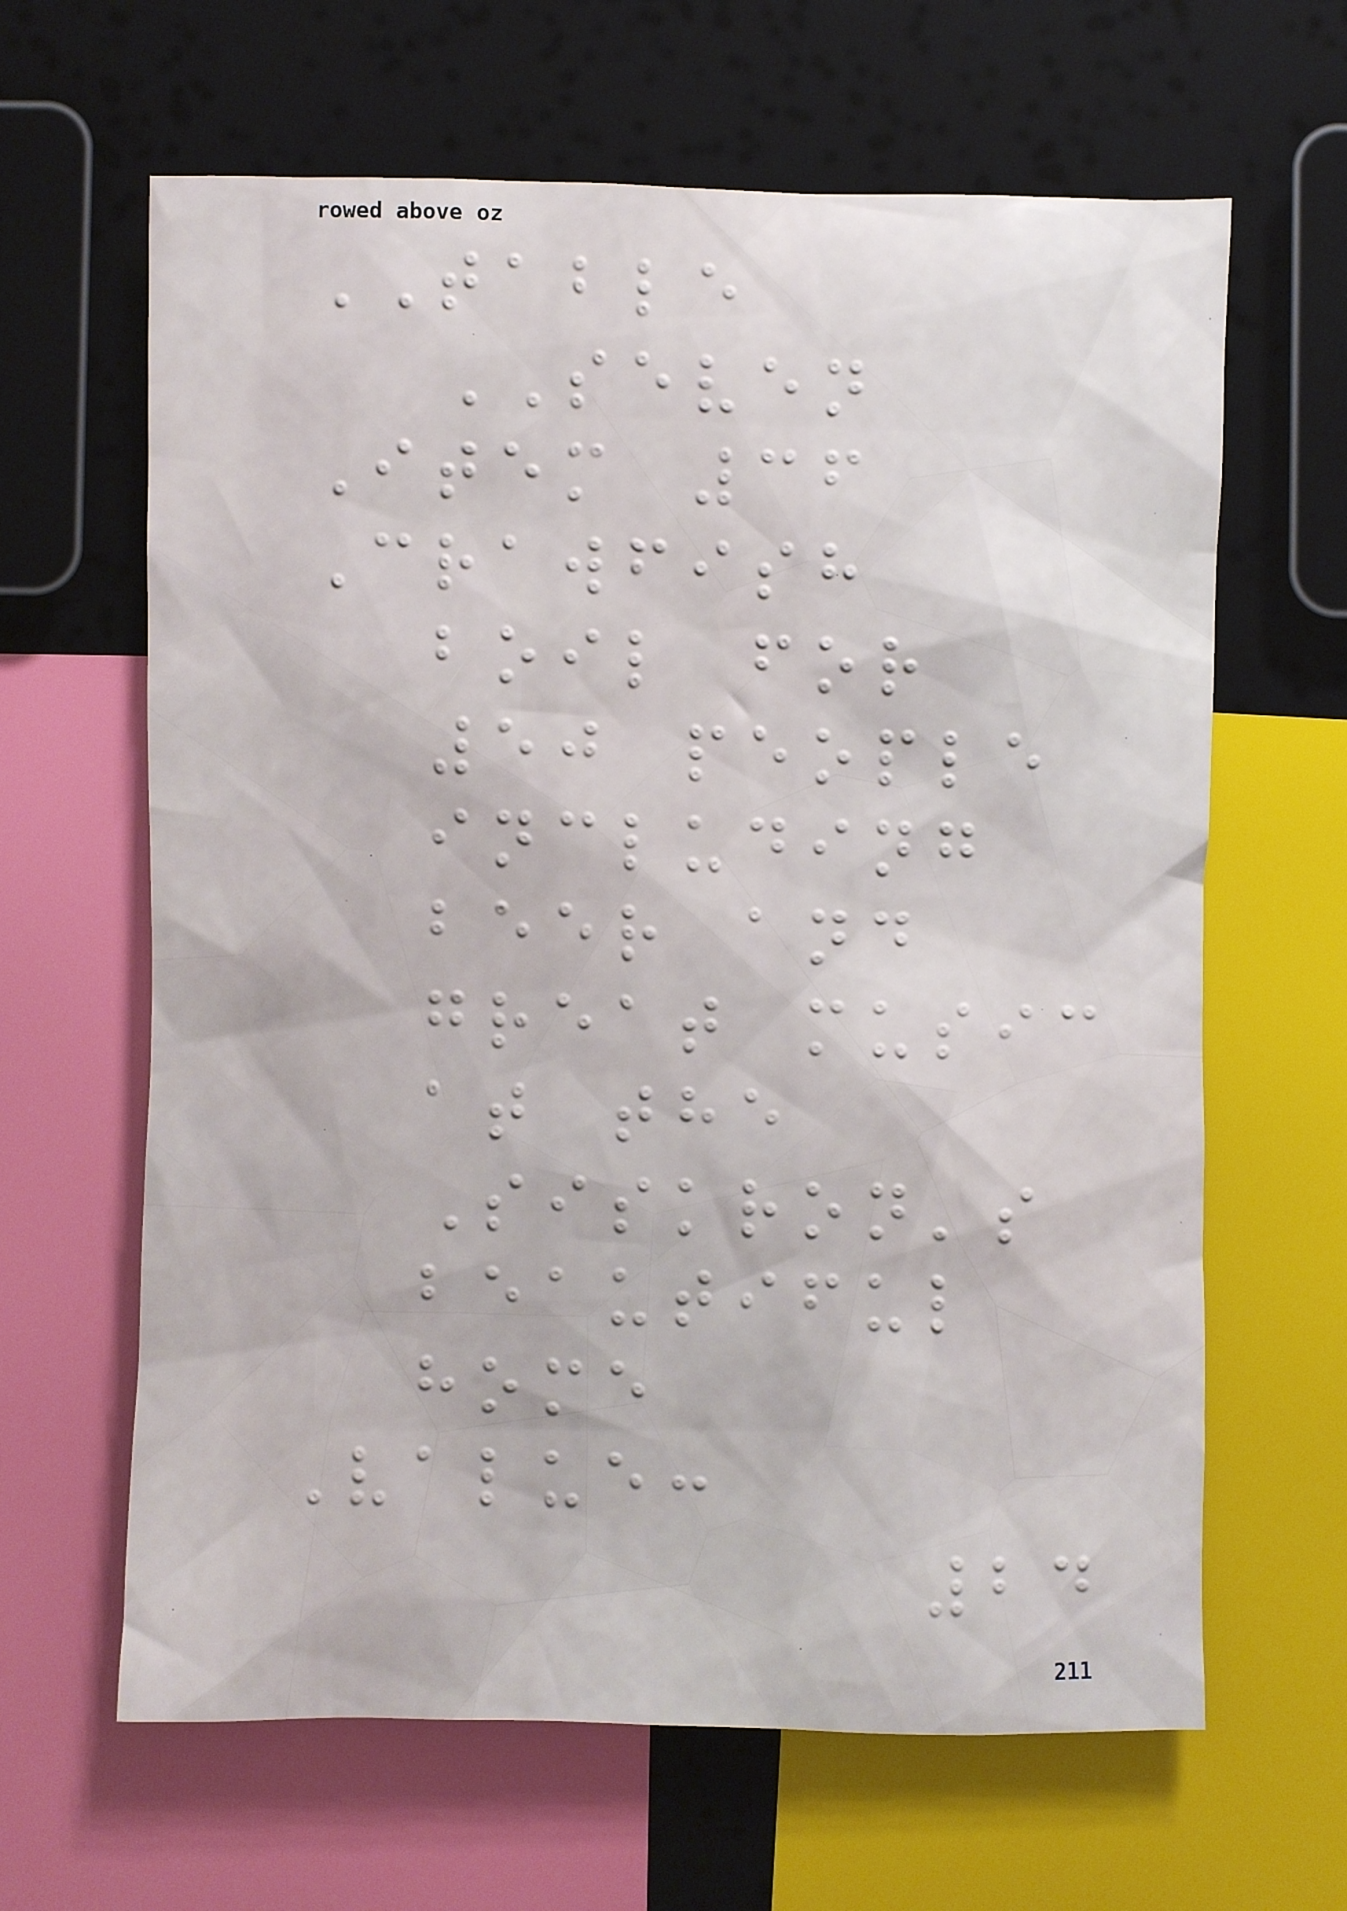TABLE
SEVEN
Item 36
Crawfish
boil for
50 people
including
beer and
great music
at the
Siskron's
beautiful
home
Value:
24
